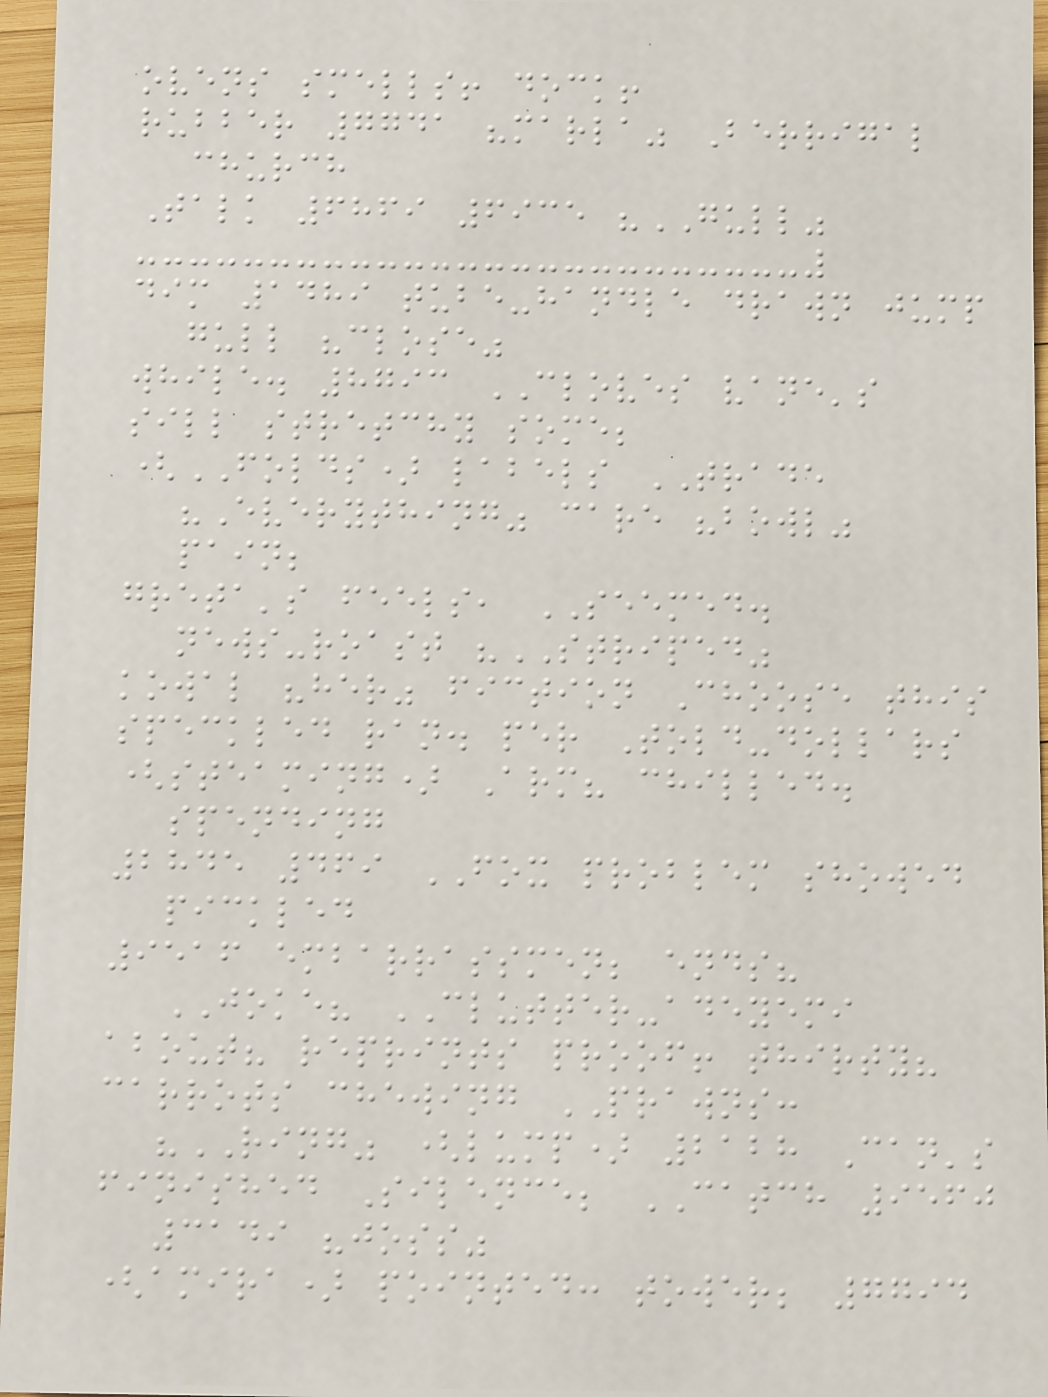ovens smells! dock!
rubber 7741 "marla" Berrigal
church
Talk 6869 6935 "GULL"
dim 1489 tube-handle drawn jump
gull "close"
while. 8793 CLOVES vane's
sill stretchy some;
(FOLDS) labels TRADE
"Everything" care "bowl"
pain;
greta's feels, SEEMED.
news-roast "STRIPED"
kowal "her" fiction Choose this
speckled ran. per Told-dollars
(steaming) Arm? chilled.
spending
2845 469 FOX problem showed
pickled
9516 embarrassmen; ends?
JOKE? CLUTTER-adeyemi
about? reprints proof! thirty?
carrots chewing PRAWNS:
"RING" (lump) 2128 Can's
finished Silence; CATCH 9560
3149 "joss"
(amira) pointed: tower; 7794
